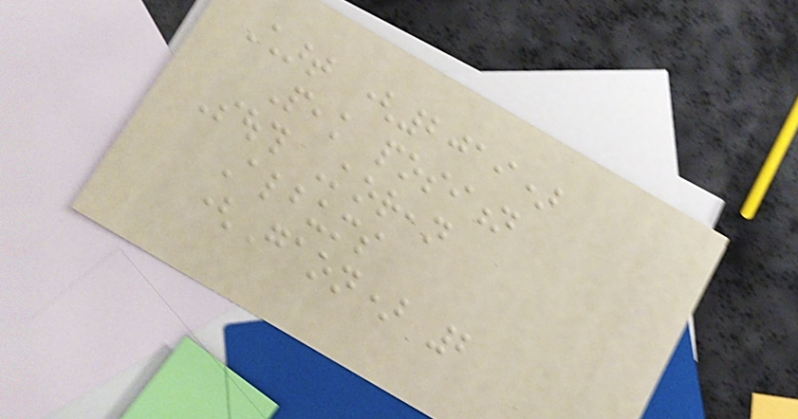Chart (2019)
Peak position
South Korean
Albums
(Gaon) 2
